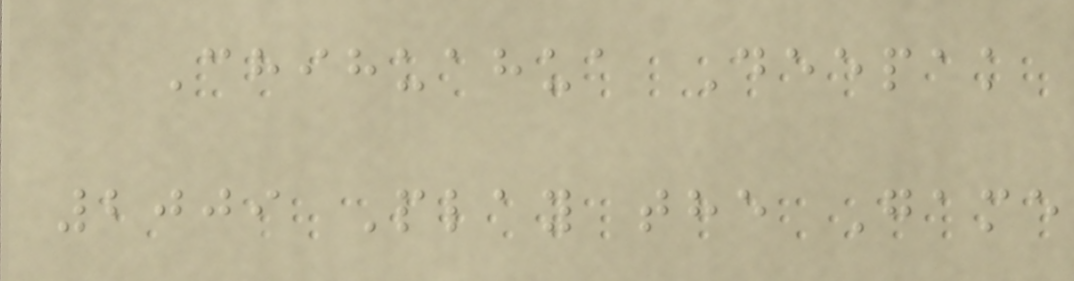Chihuahua Deepak
2009 Play the Game
